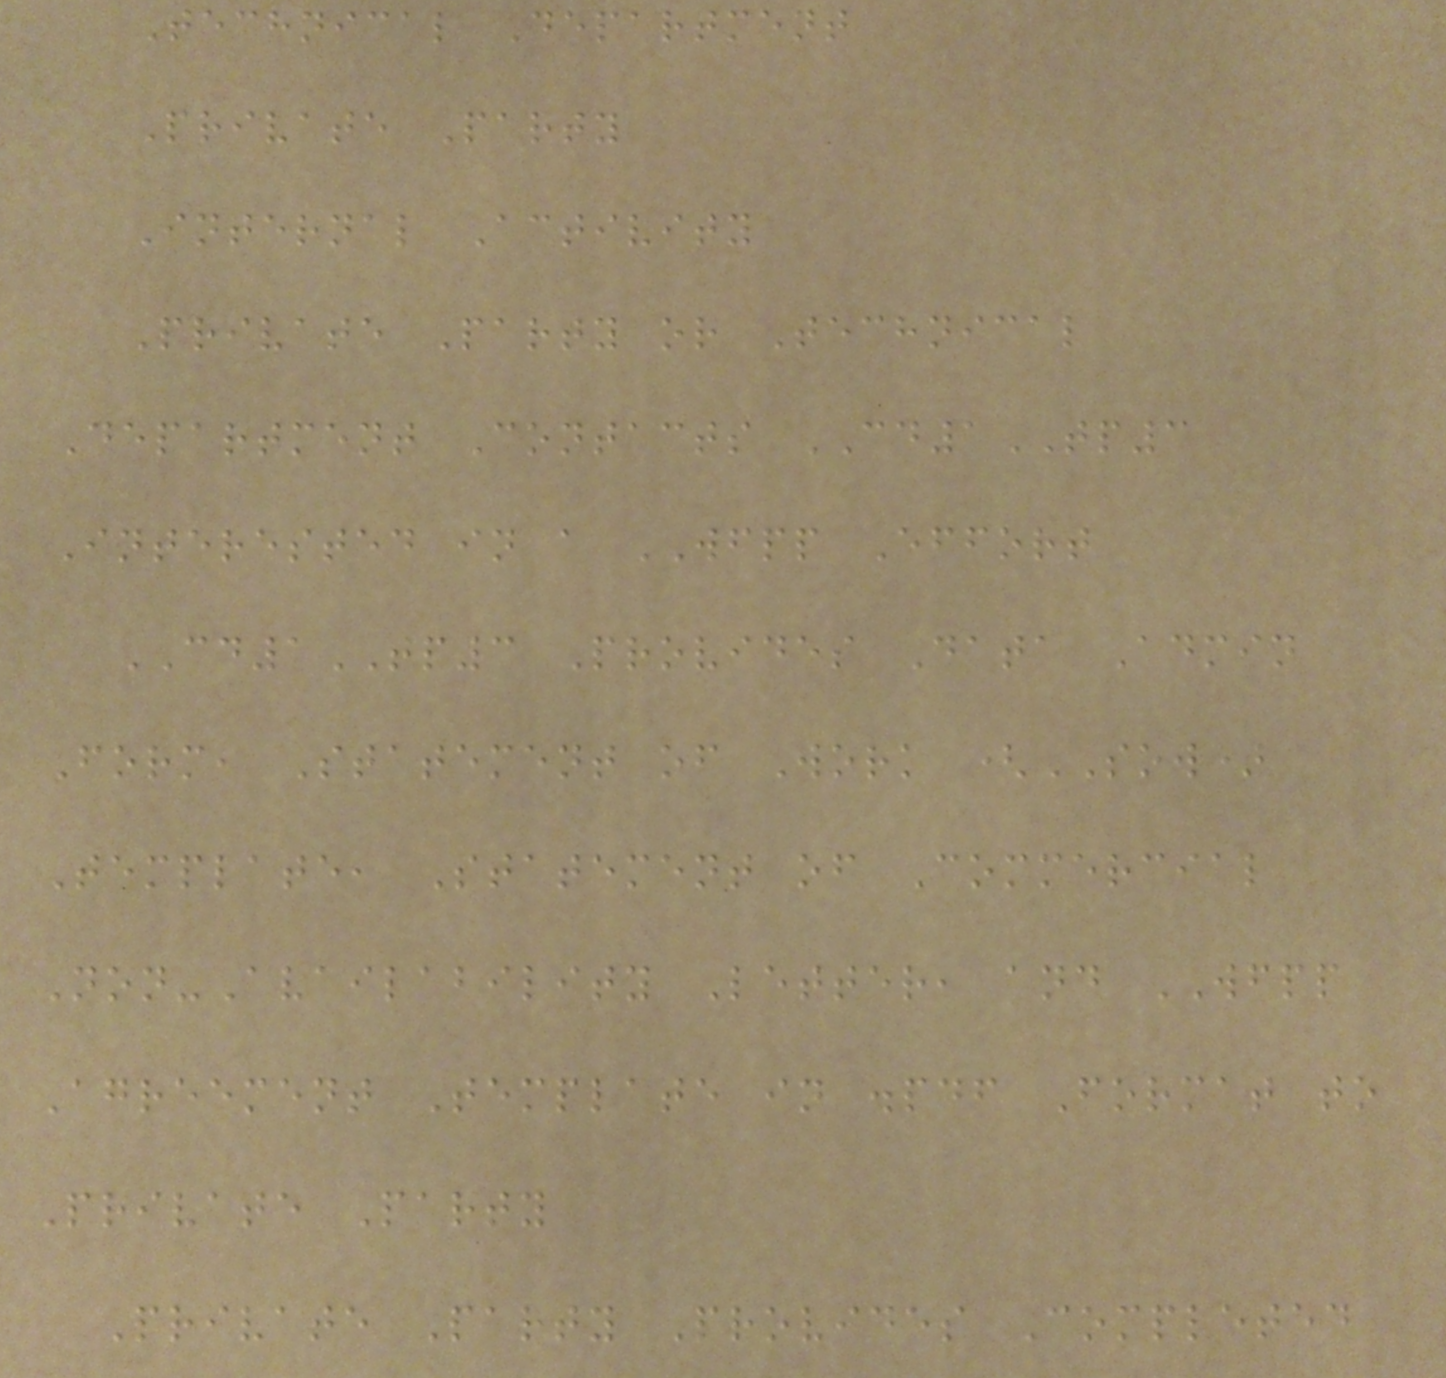Technical Department
Private Party
Internal Activity
Private Party or Technical
Department Contacts CD1TP3
Interested in a WFPP Effort
CD1TP3 Provides Data Admin
Form, Statement of Work (SOW)
Template, Statement of Commercial
Non-Availability Letter, and WFPP
Agreement Template in .pdf Format to
Private Party
Private Party Provides Completed
